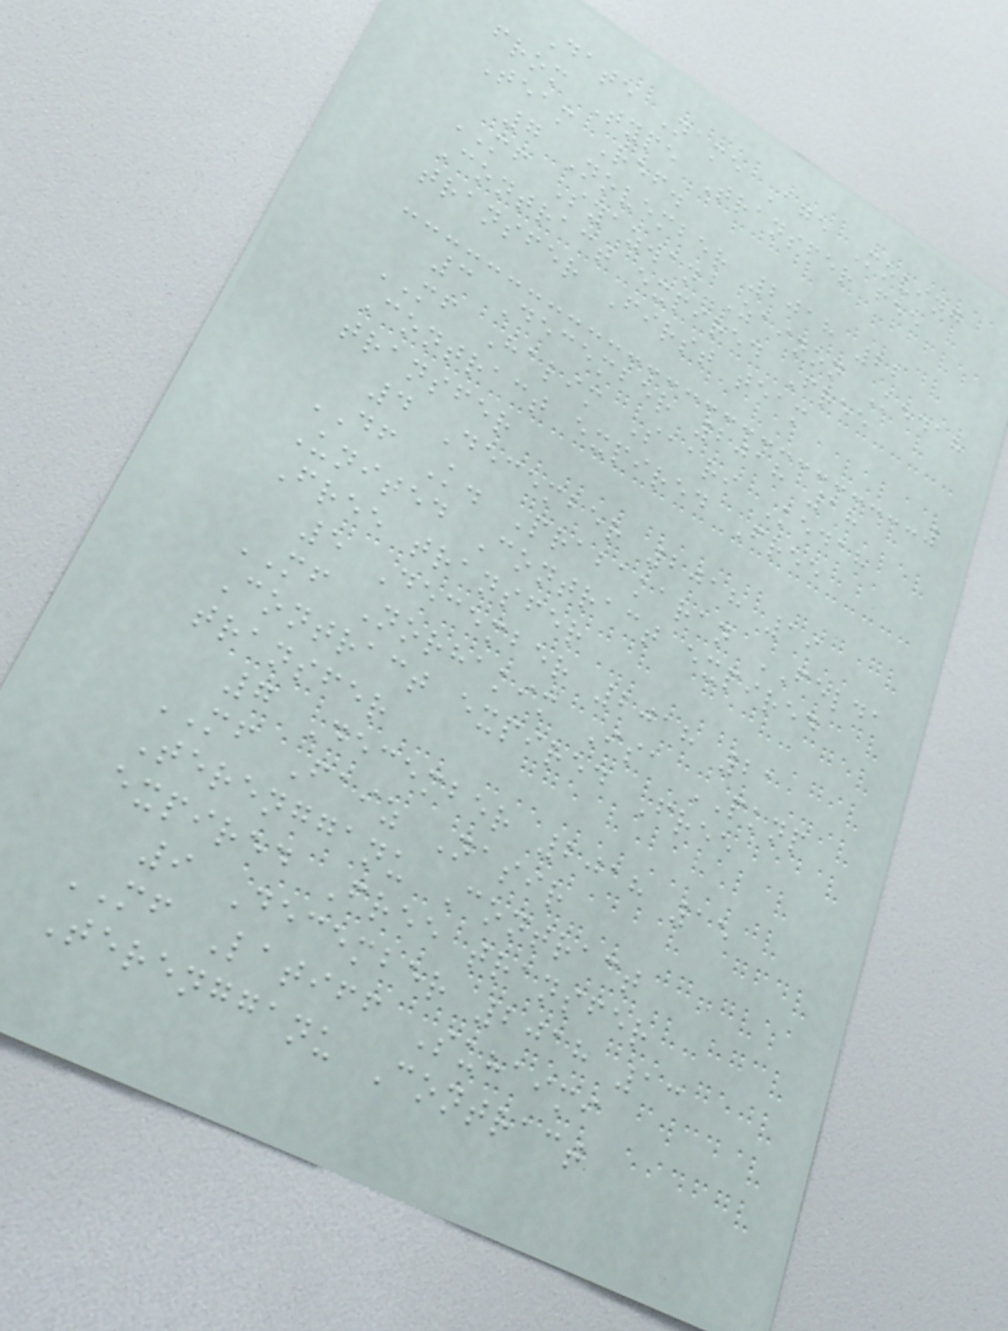Date Name Age Moving
from Type Transfer fee
Team Ref.
7 November 2018 22
MF Syazwan Zainon Kedah
Contract expired Free
transfer First team
3 December 2018 18
MF Halim Saari Kedah
Contract expired Free
transfer
4 December 2018 19
DF K. Prabakaran FELDA
United Contract expired
Free transfer
5 December 2018 21
MF Norhakim Isa PKNP
Contract expired Free
transfer
7 December 2018 15
MF Faiz Nasir
Terengganu Contract
expired Free transfer
9 December 2018 13
MF Latiff Suhaimi
Terengganu Contract
